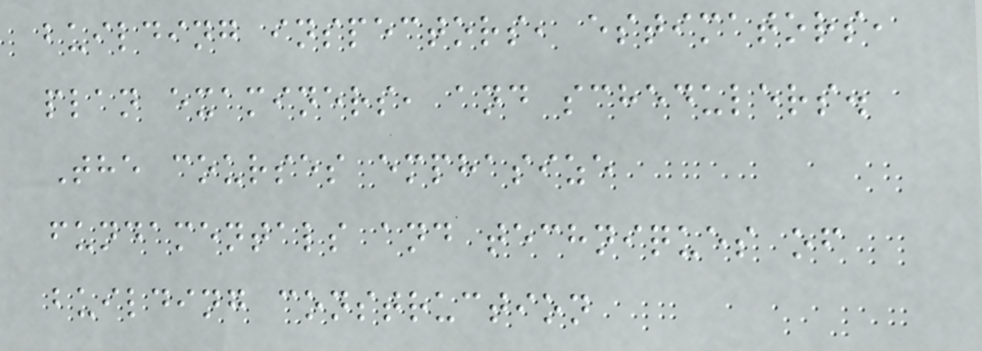building inspectors, estimators,
plan examiners, and schedulers.
The courses emphasize
fundamentals and techniques of
building construction
